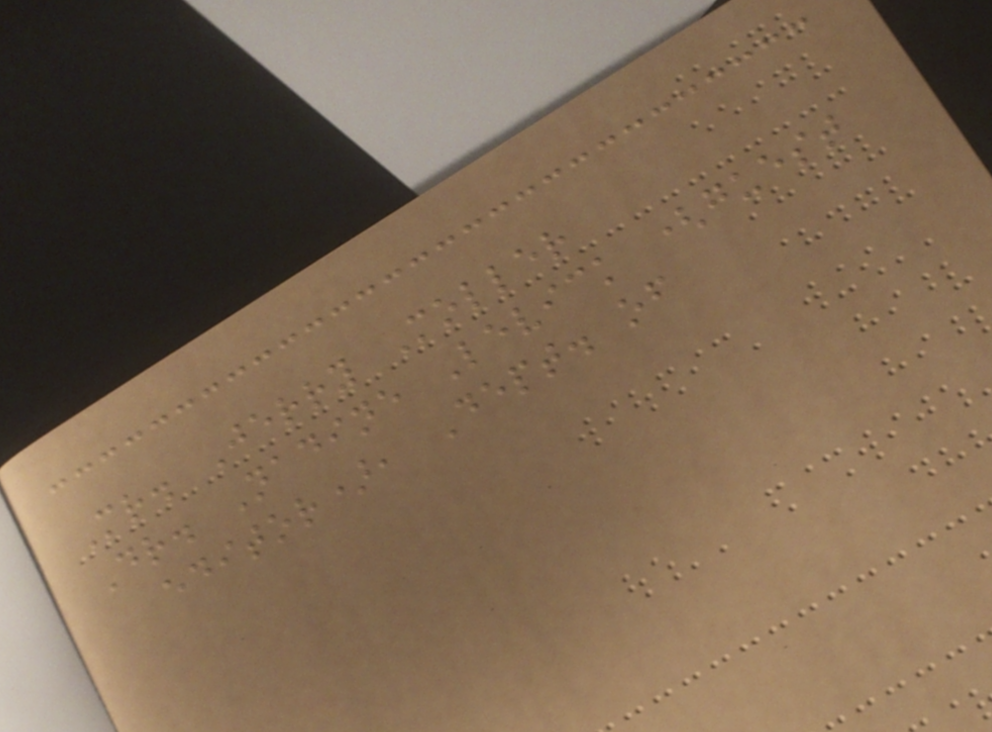Mr. Jerry Moller
Dr. Nadine Levick (guest
editor), Dept. of
